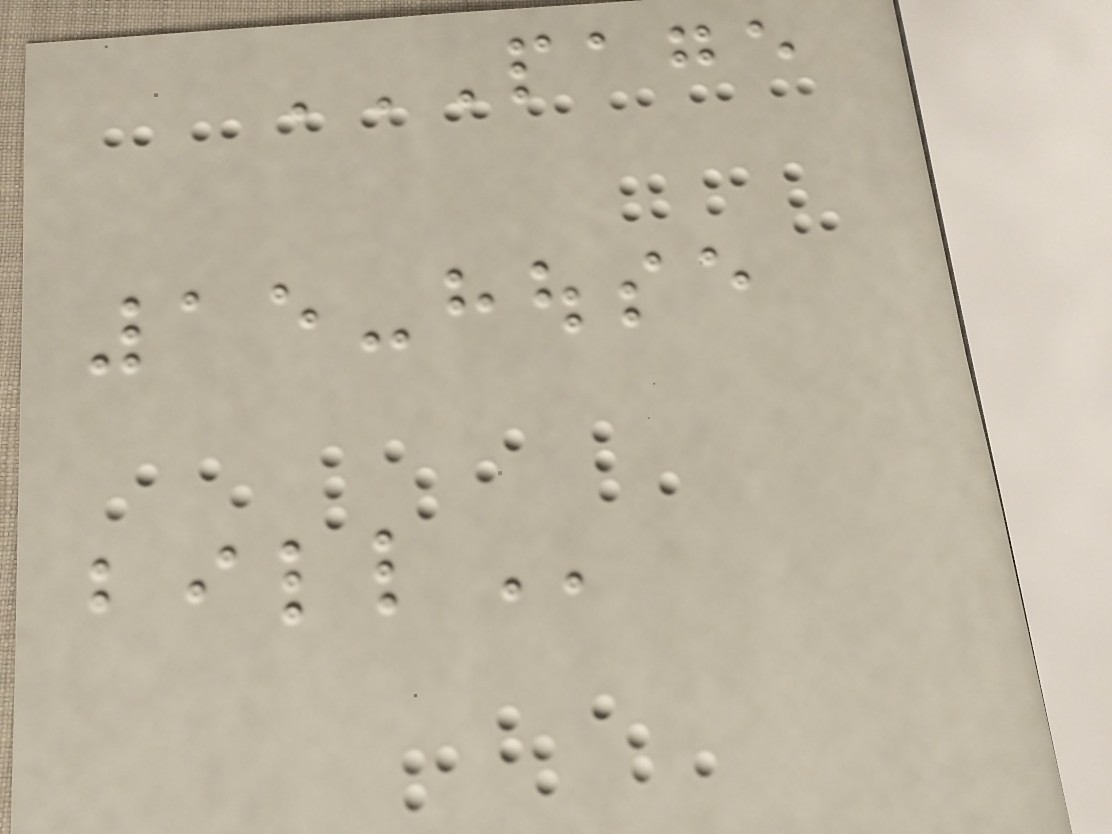PAGE
15-HOUSE
BILL
